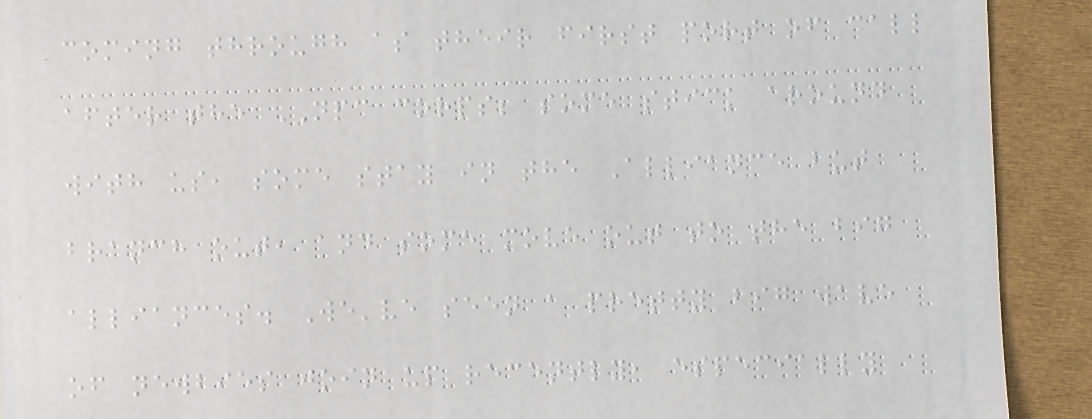coming through as their first port of call
after the NPC corps; some stick around
with us, some stay in the Alliance but
branch out, and some move out to the big
alliances. We've seen a pretty big wave
of newbies join up recently, especially
